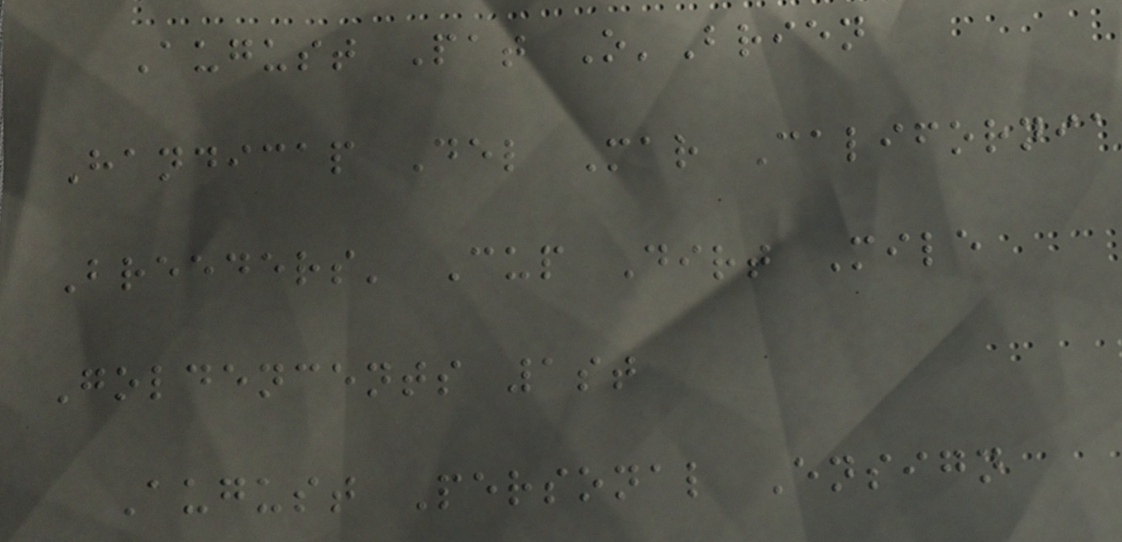August Pat O'Brien
Handicap Del Mar California
Breeders' Cup Dirt Mile
Goldencents 1st
August Personal Ensign
